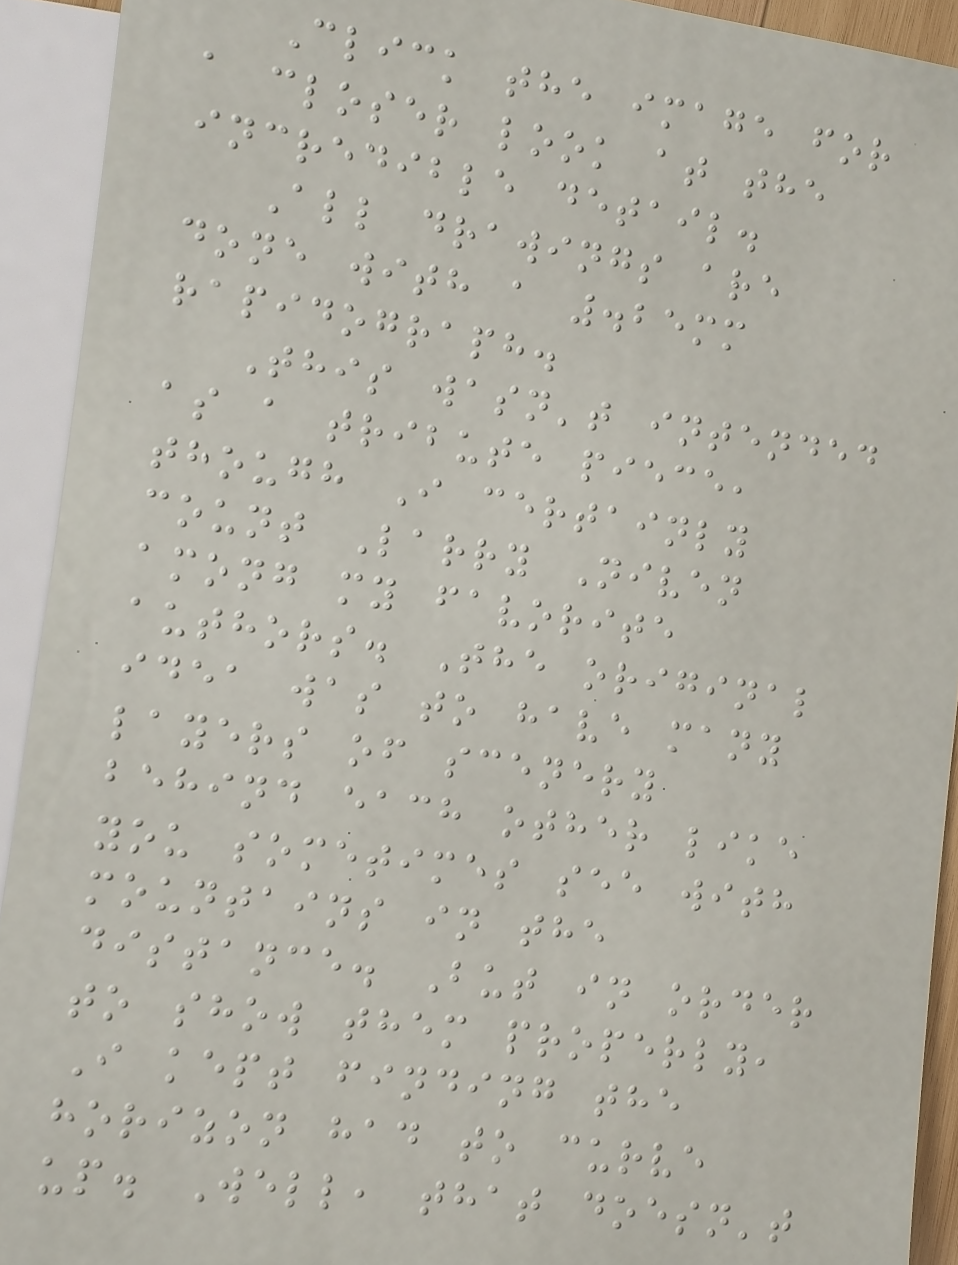Click the image for
a closer look at the
incredible detail.
All drawings are
done with a .25mm
rapidograph.
This wasn't intended
as a tribute piece,
though I certainly
count Larry Niven
among my favorite
authors. The original
idea was to have many
layers of scenery
behind each other like
you sometimes see with
mountains in the
distance. But in order
to show them properly,
I kept finding the
horizon had to curve
up. Well, that doesn't
